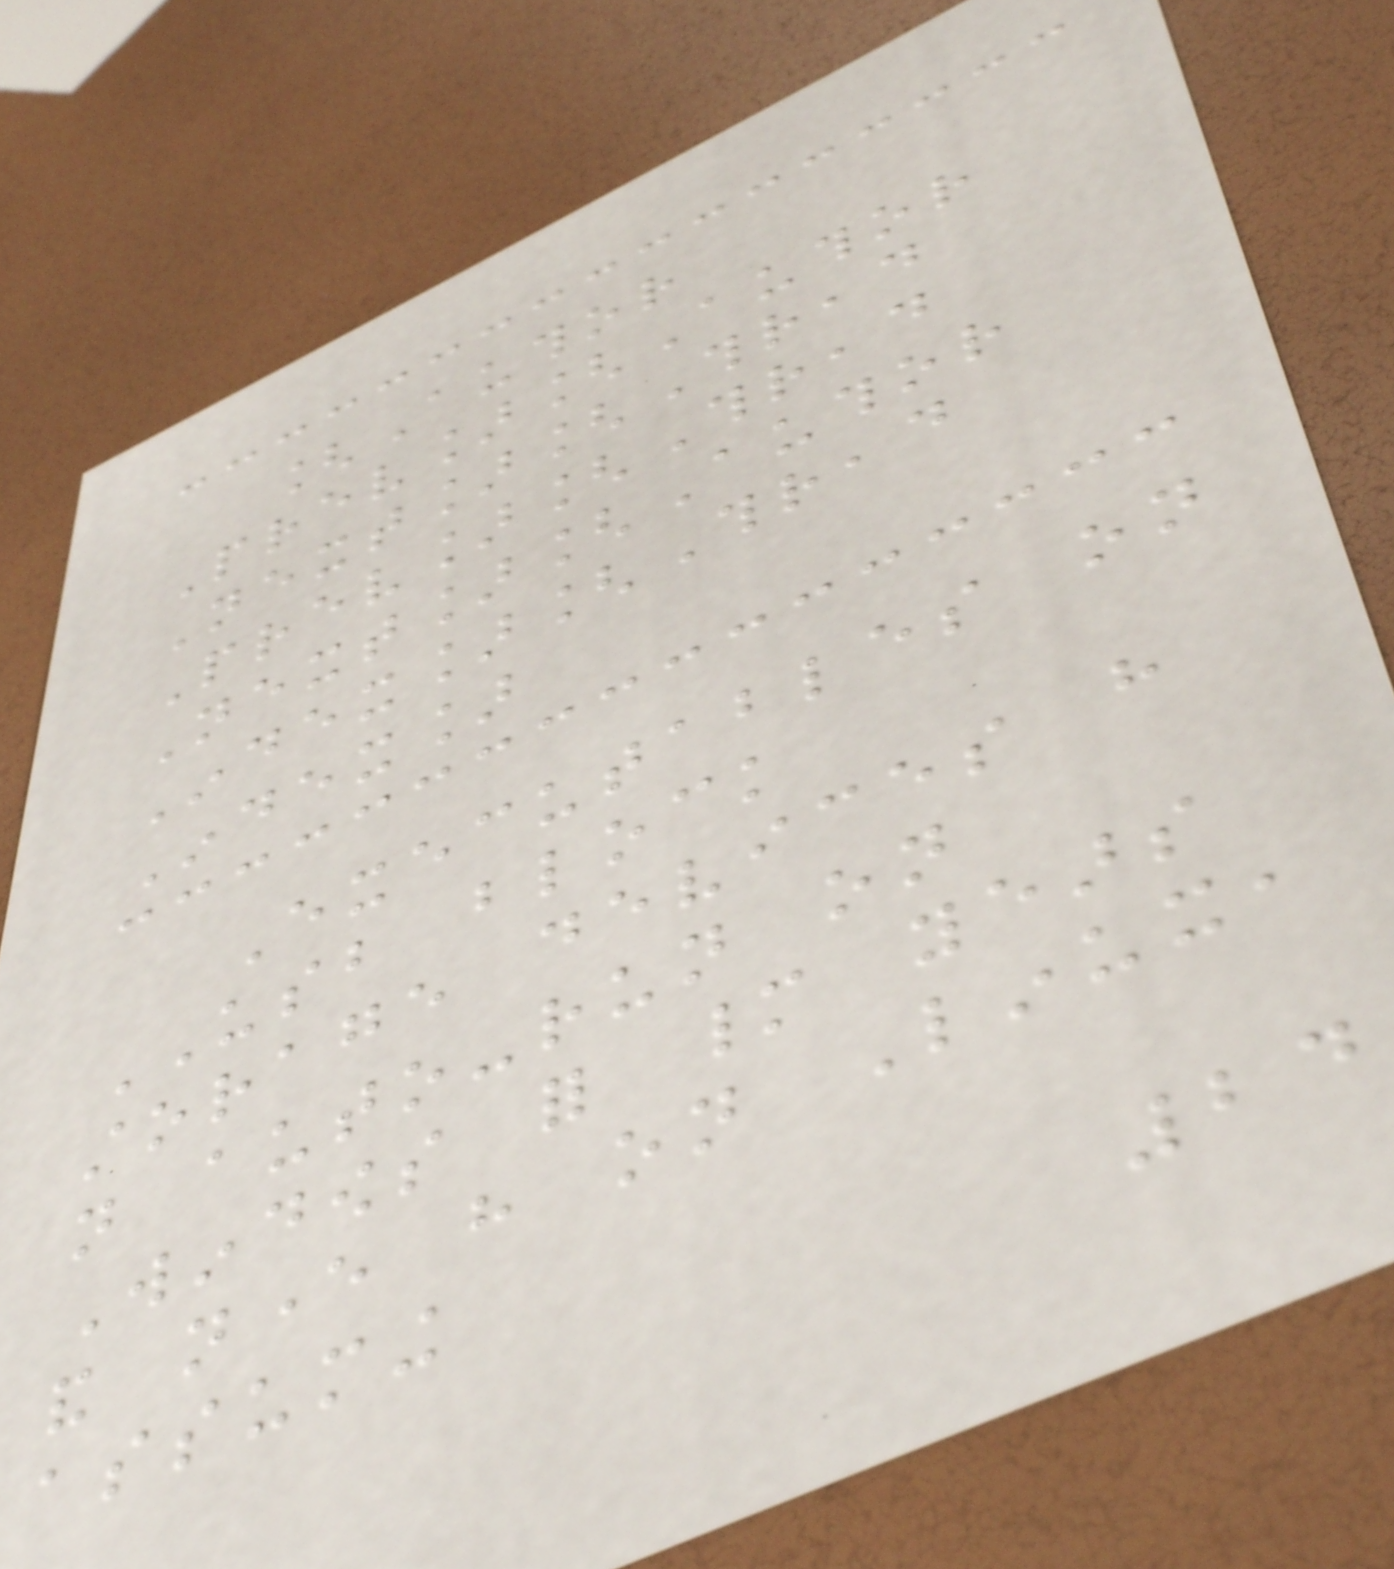[Author
Prev][Author
Next][Thread
Prev][Thread
Next][Author
Index][Thread
Index]
Executables on
USB block
storage devices have
not auto-run on
Windows for many years
and never have on Linux,
assuming
24
